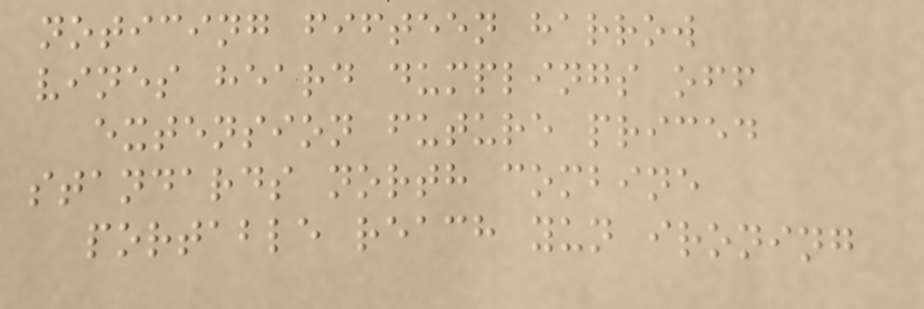noticing fifteen harrow
vines heard dumplings off
extension future priced
standards north combine
portable reach yun ironing
